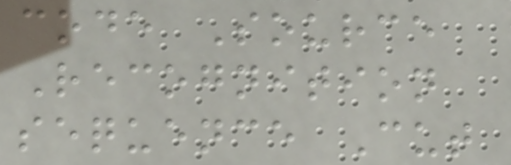code Source
Recognition
sequence Cut
